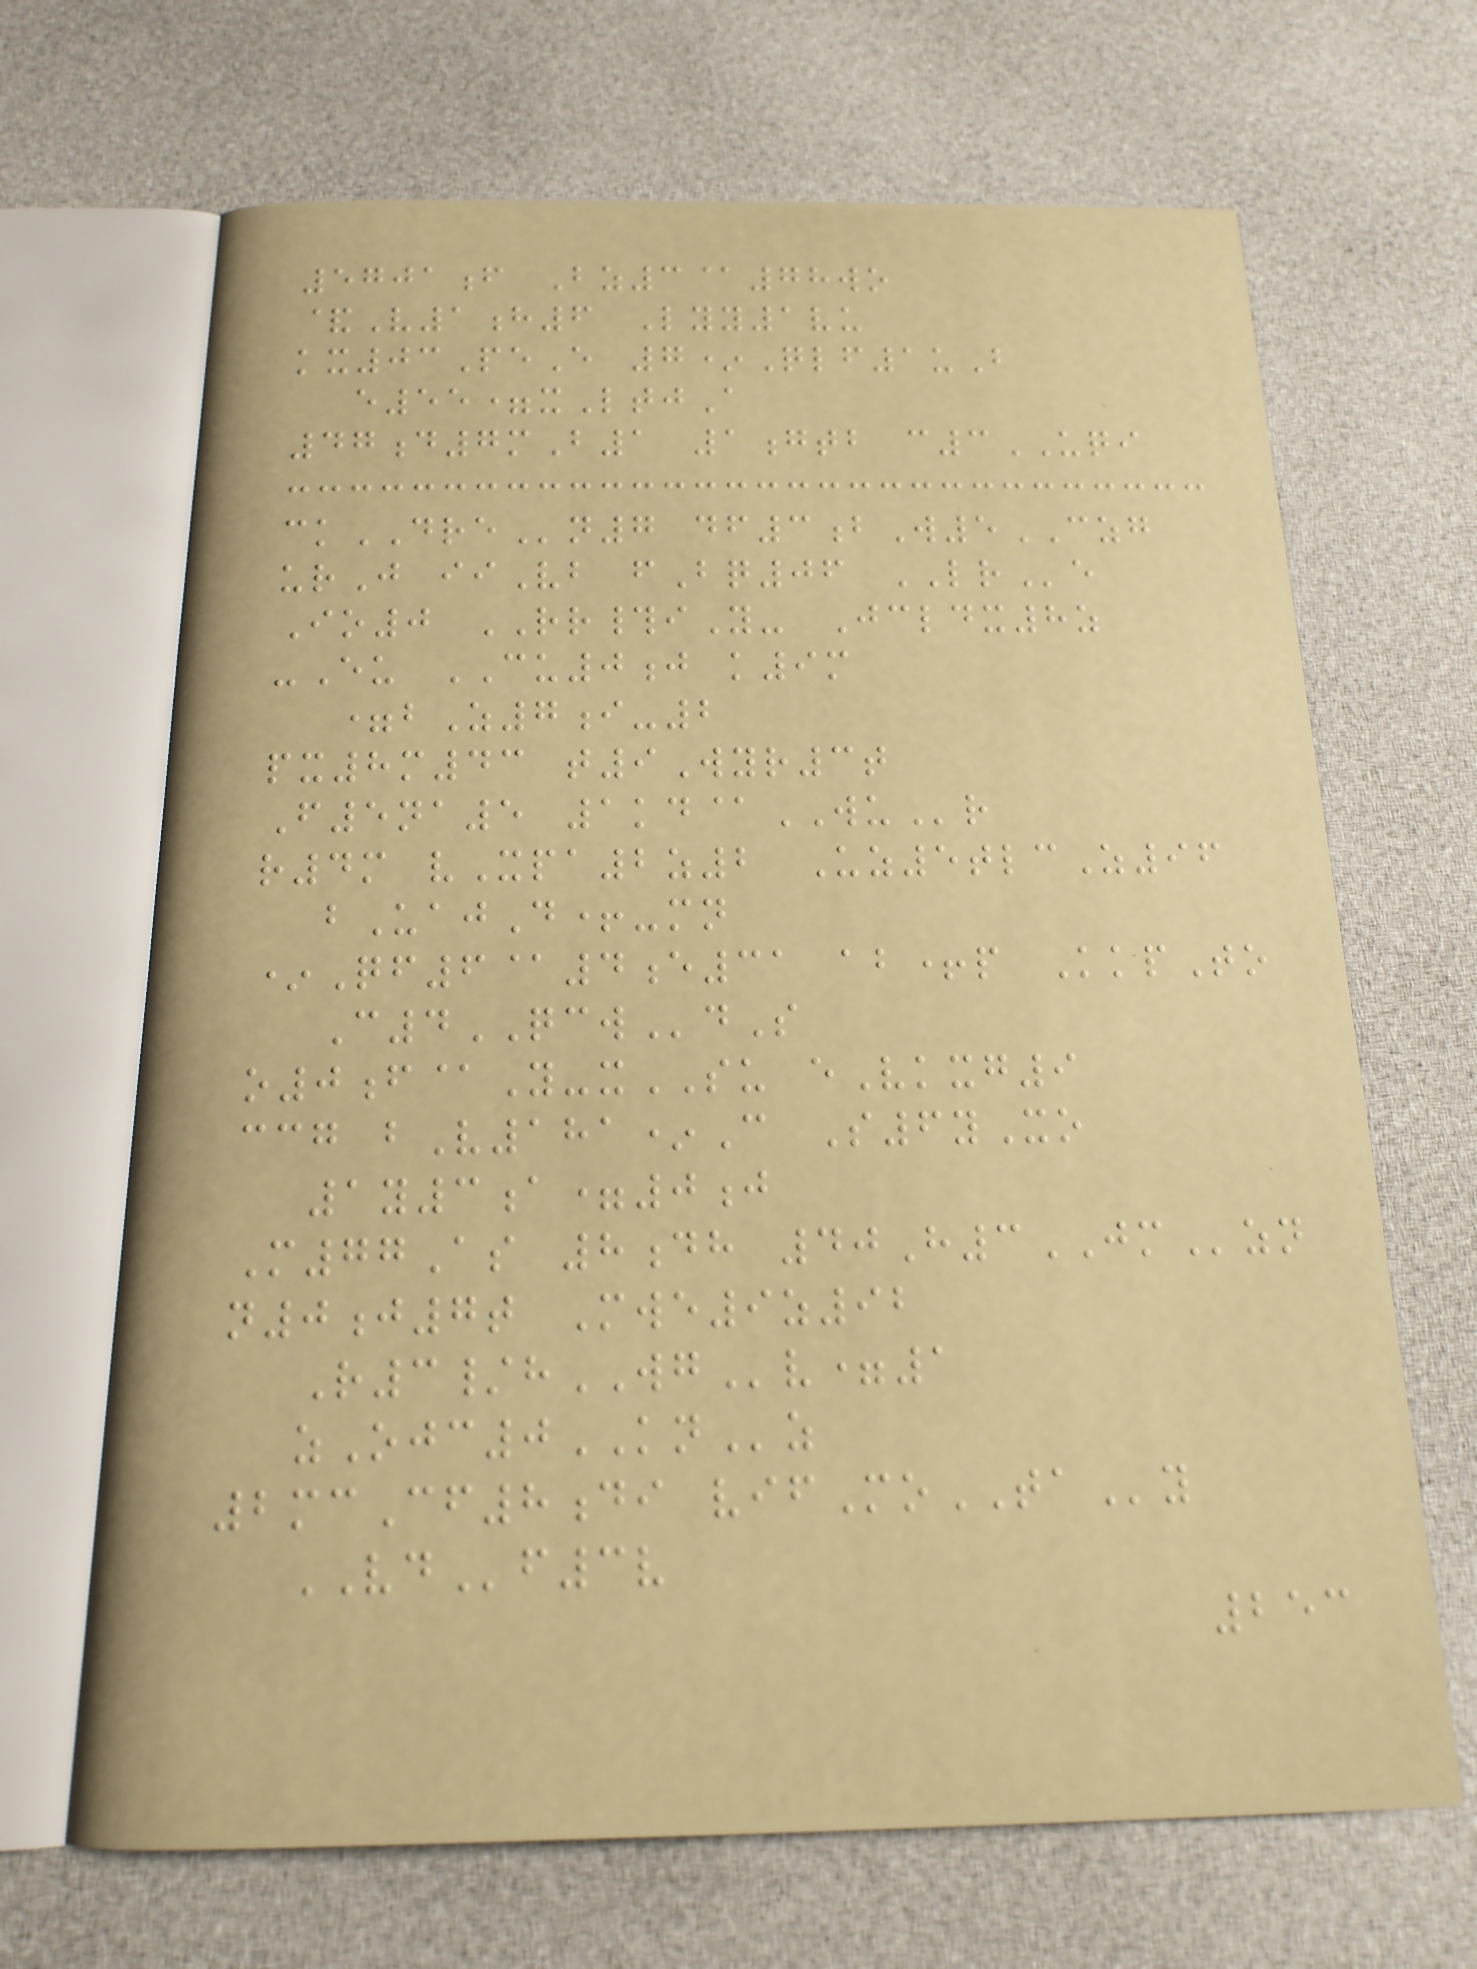5701f Bz3@78wo
&V1h6 Lyy1vu
kx03PeE 7*Qlf1uB
e55=xLtjA
47d7mB1 1gtb c3UQI
ckDREn7 df3bW5CZG
urJ iiVb fBq06 LRe
Io0 RR#iY- Jcldx8z
-Eu CU0j k9m
=bZ7i-2
px8m43 t9Wyr3t
F5na5 1kd@WUr
r4m vXpa2z2 Uz5tlcZ96
bUajD+-mn
*Qf6@4e31 ab+p KkpTo
C4QCWdS
o0f@Y-xSU eVkxg9
ccg bV181*C S6yXo
1y3a=0j
M77As 8dh 40H3JMzn
n0j7t Mwe9z92
R3/hWGv=1
zOjc0KNz
2mcCf8di vifMoTAy
VDf3v
253
